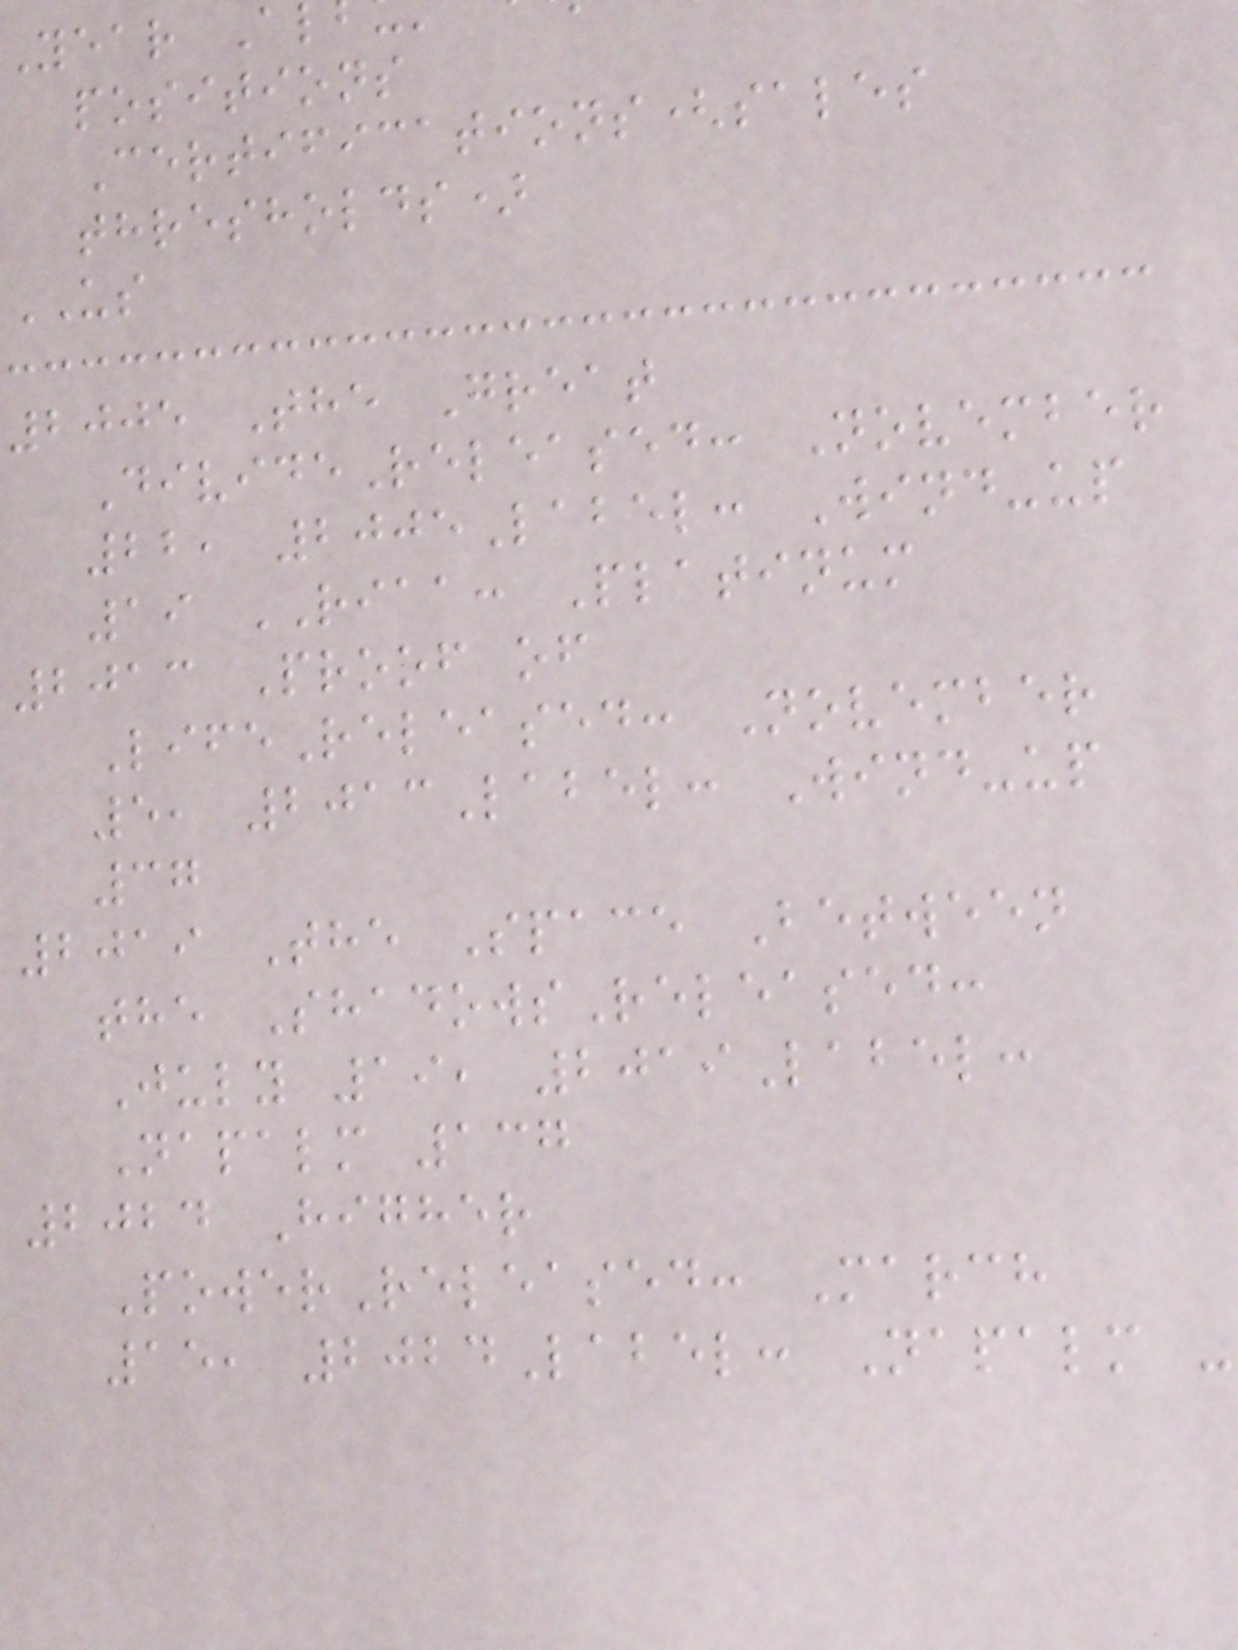Year A
positions
Certifications(sales
thresholds)
US
2005 The Great
DivideReleased: November
22, 2005Label: Wind-up
19 RIAA: Platinum
2013 Proof of
LifeReleased: November
5, 2013Label: Wind-up
37
2019 The Space Between
the ShadowsReleased:
July 19, 2019Label:
Napalm 137
2024 Higher
PowerReleased: March
15, 2024Label: Napalm -
